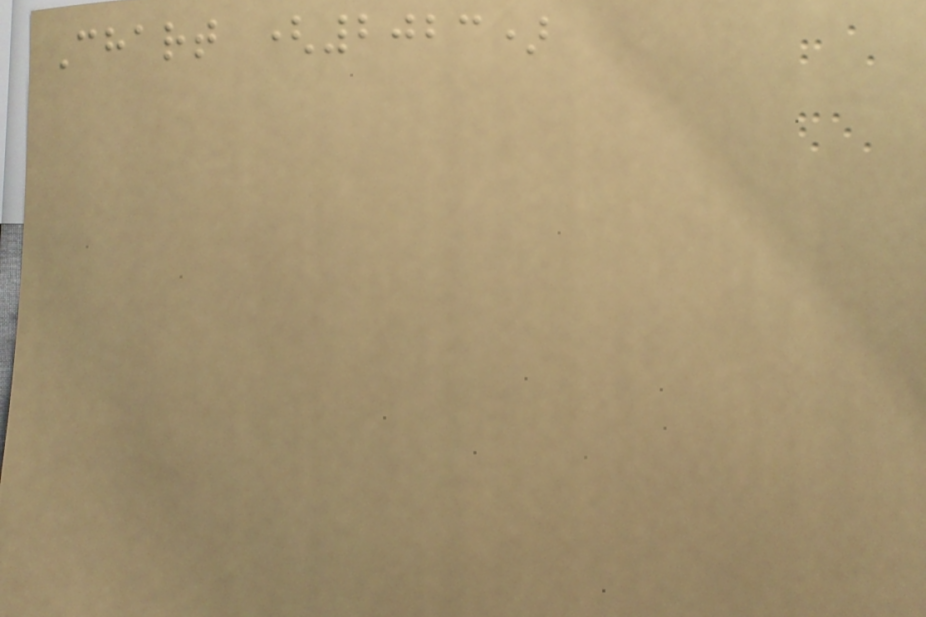Chart (2023)
